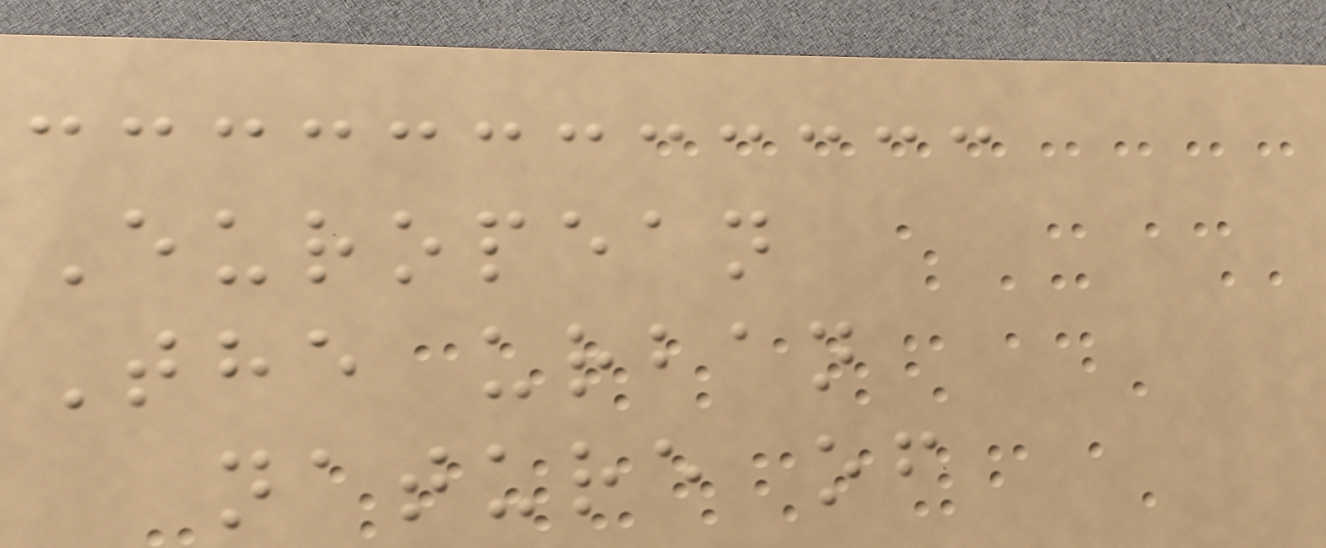European
The urban
nature of
